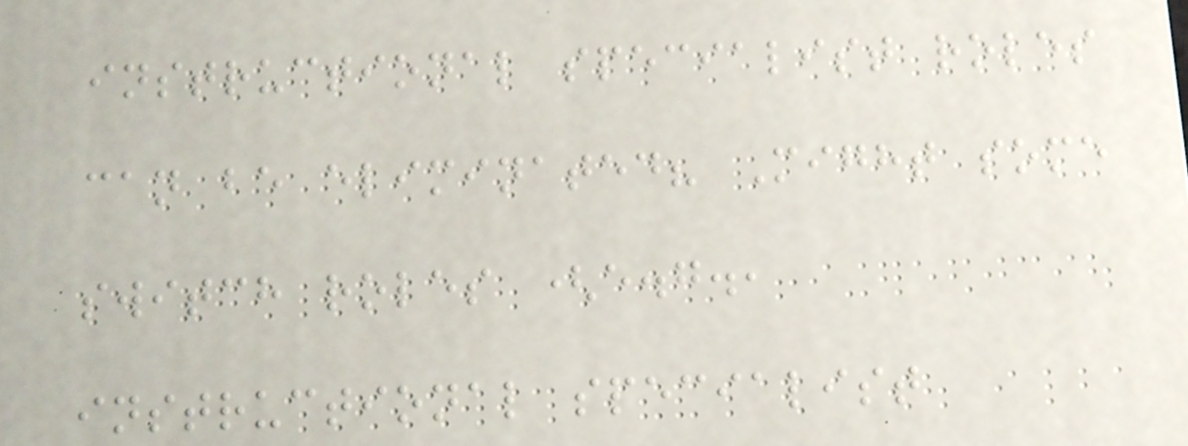instructional specialist roles
can be eliminated? Might some
switch roles (e.g.,
instructional specialist
